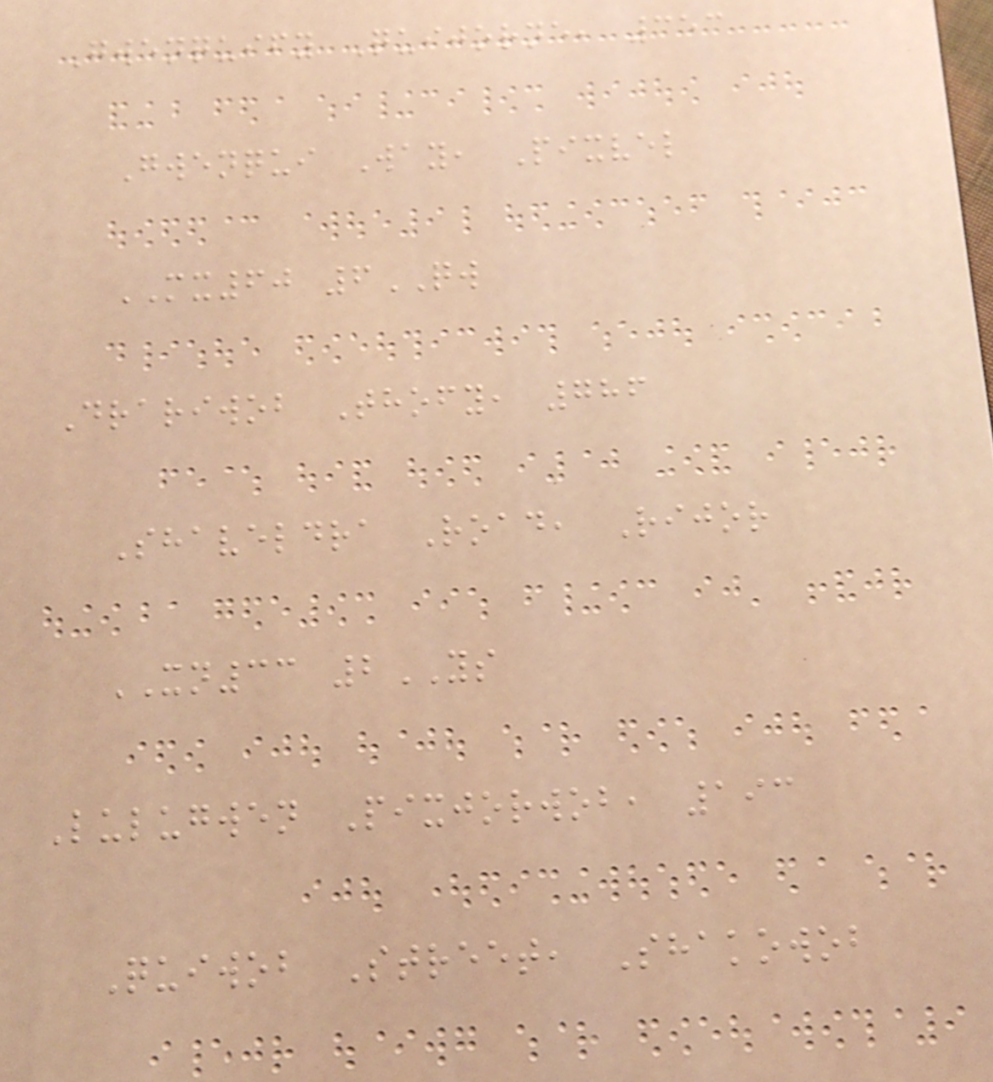Gwenquify Quijorne, 353
Gwenqui Way, Pixvel
MX60 6QW
Drariwob Thofy, 786
Shaveldra Road, Rijor
XN33 2YS
Lulugwen Pixjorwob, 193
Quiwob Street, Shakowob
